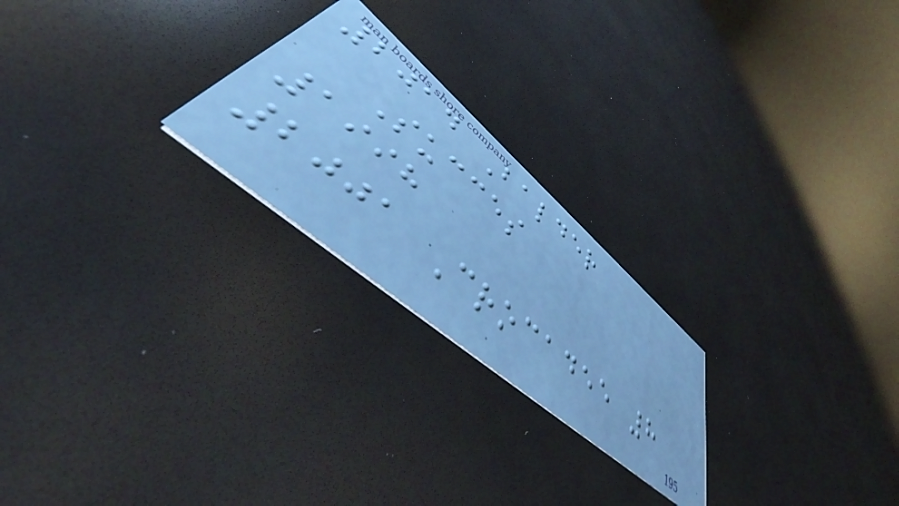2014 Balder
Succes
1998
2001 Crocadee 8
